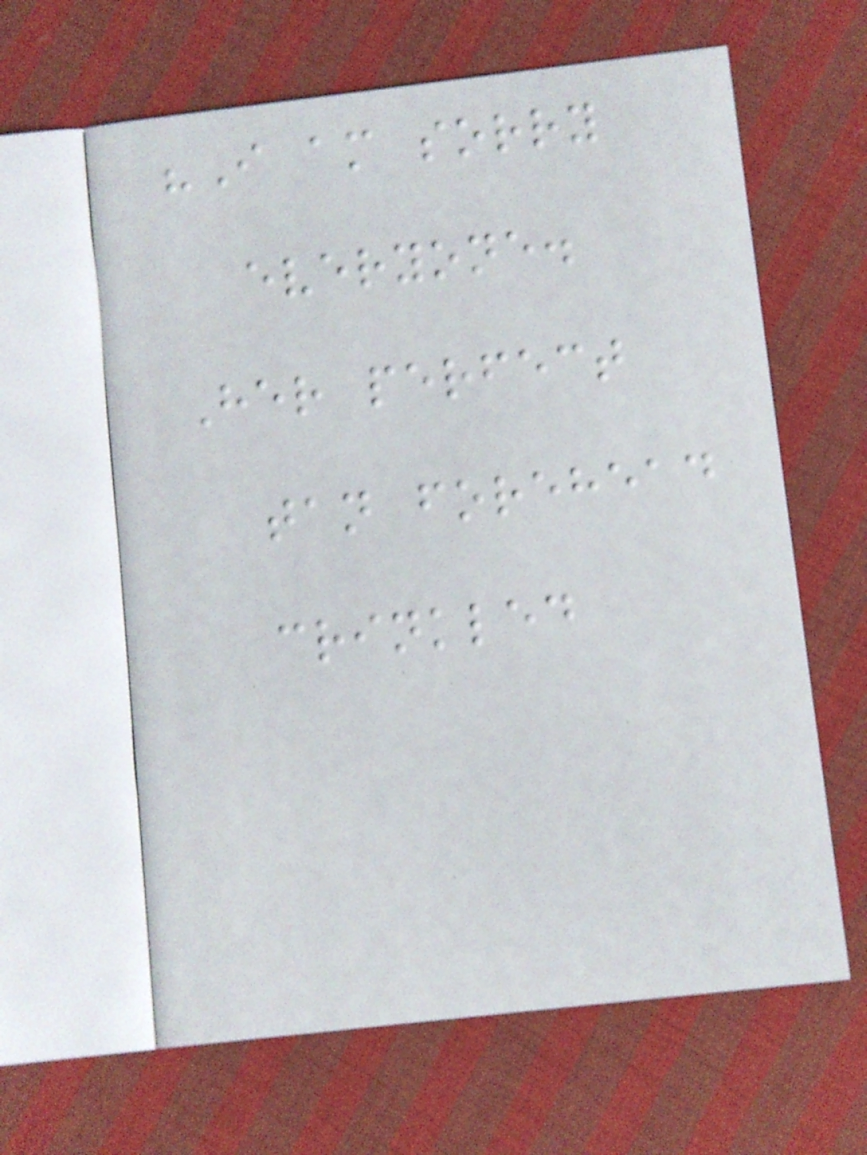"I am sorry
everyone.
Her perfect
tan forehead
crinkled
